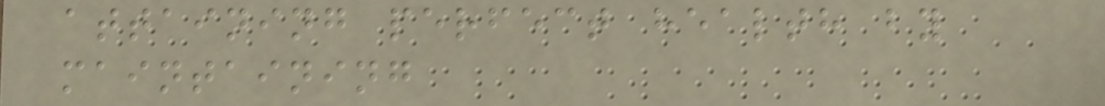attaining perfect health by
maintaining
